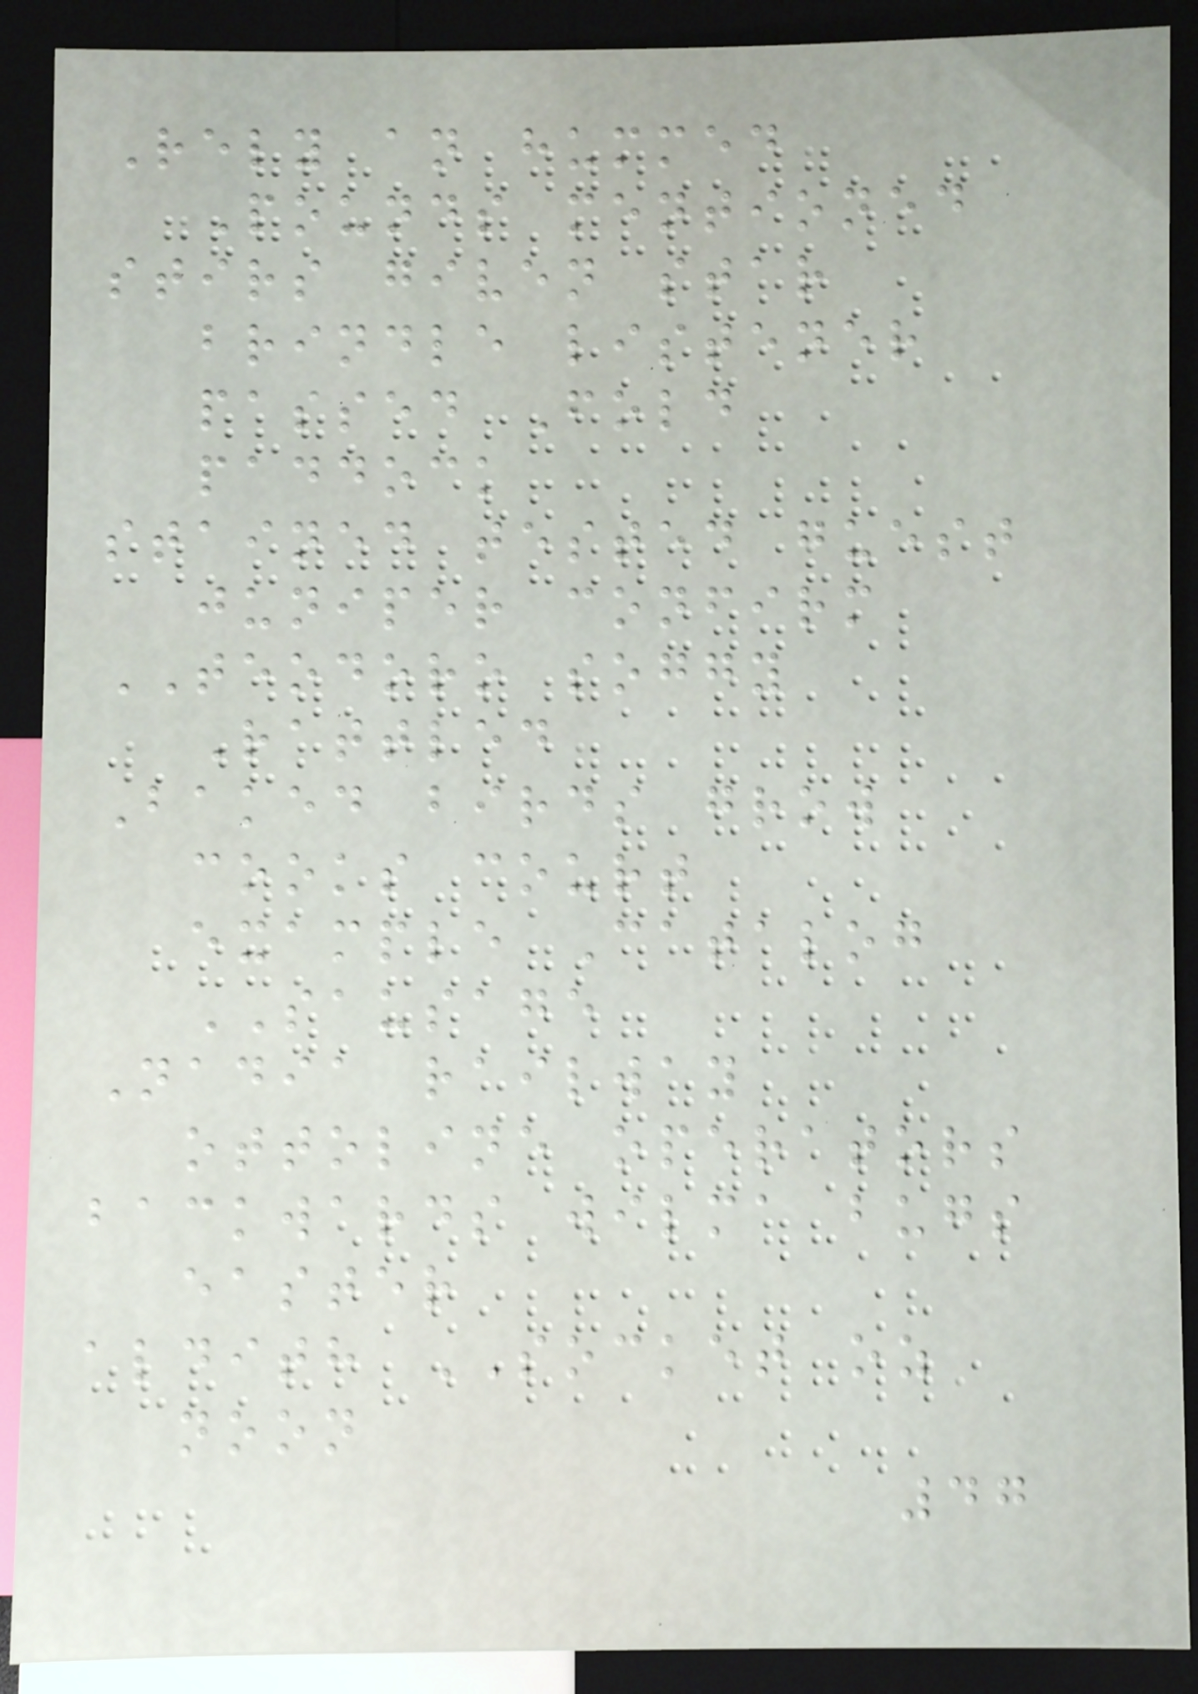Rely an hummed
Pounds mentioned
stirs given star
brindle listener
passed Fold
paddock
stained tested guest
juniper confirm
TEODORO soggy
Rattled
Baked birds grow
cooks court
example Catalog
SAUSAGE
Nadia railway
ottoline operators
backwards wilma bugs
easter
aldith SOCKET oz
noon
47
